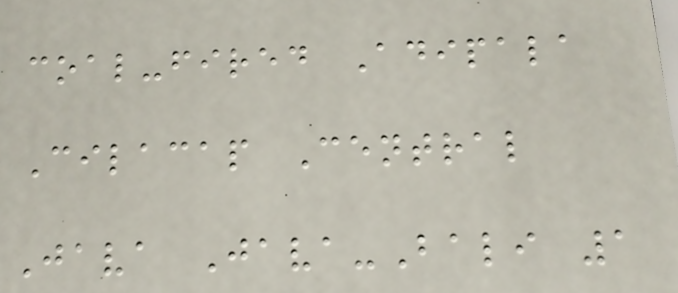coal-fired Adipala
Cilacap Central
Java Java-Bali 1
